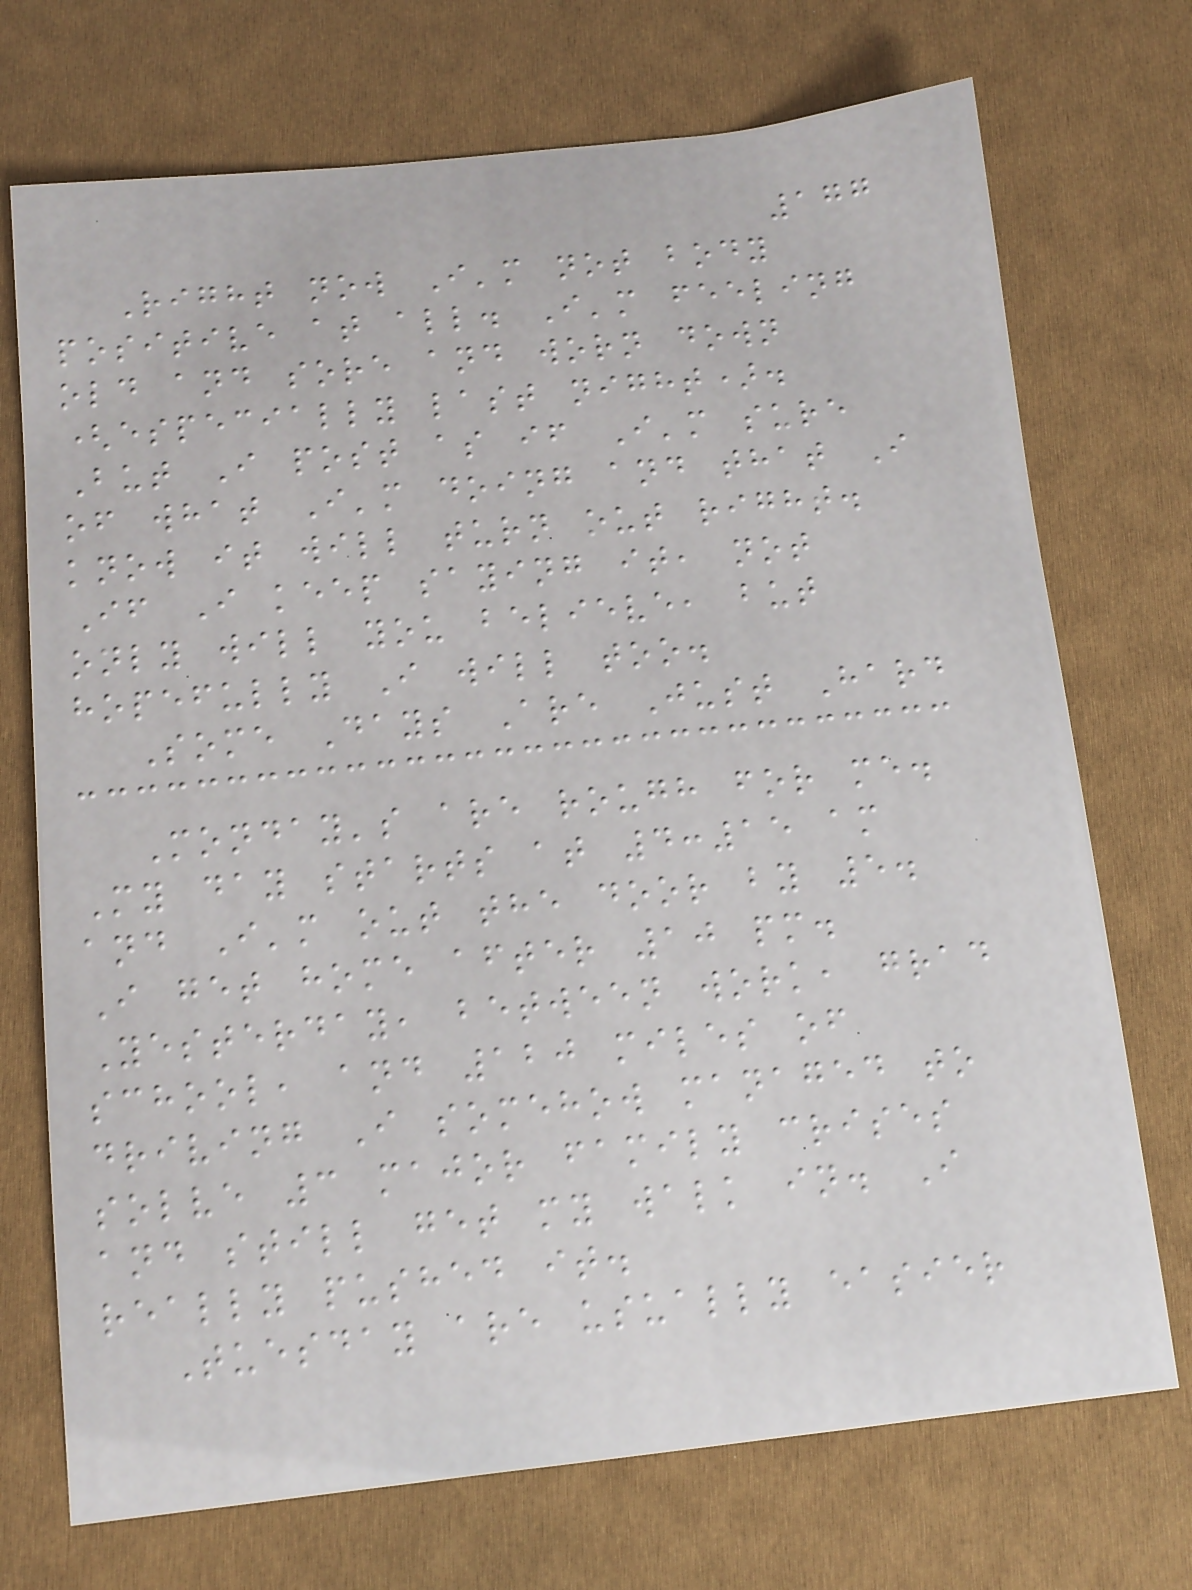177
Right now I'm not body
positive at all. I'm feeling
old and sore and worn down
(especially last night).
But I post as if I'm sure
of what I'm doing and that I
know it will turn out right.
If I keep saying it, not
only will you believe, but
hopefully I will too.
Some Days Are Just Hard
Monday's are rough for me.
My day starts at 4:15 am
and I'm out the door by 5.
I get home after 10 pm.
Yesterday, between work, grad
school, and 120 miles of
driving I somehow managed to
solve 3 major family crises
and still get my walk in. I
really pushed it.
Tuesday are usually easier
